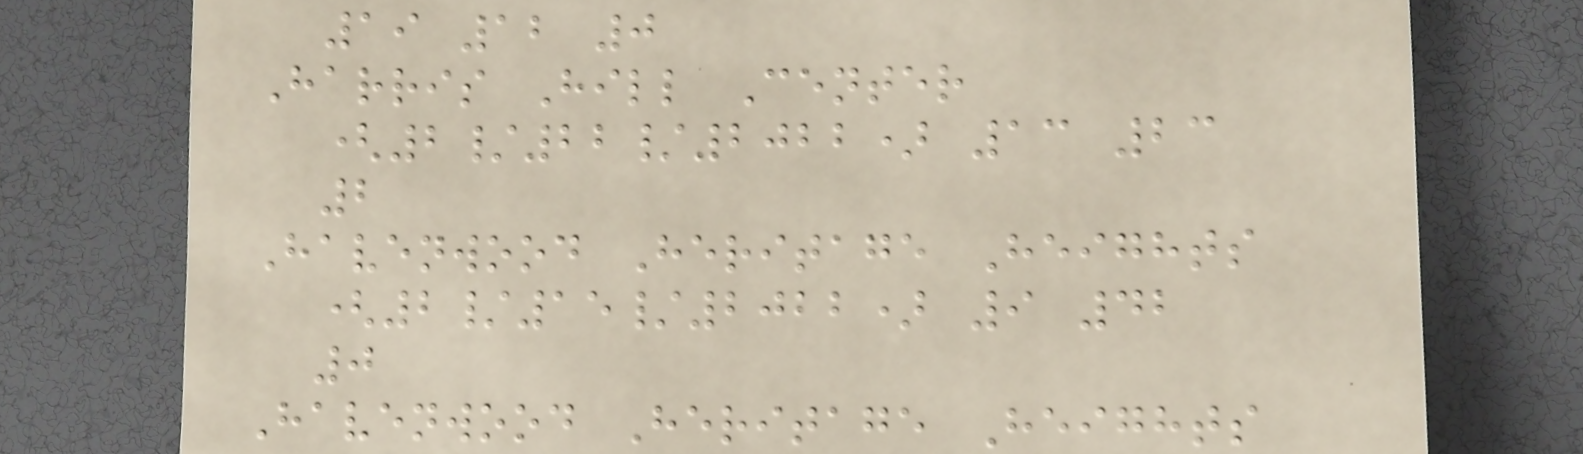19 12 0
Harris Hill Center
(2/22/2022) 13 23
2
Havenwood Heritage Heights
(2/15/2022) 9 42
0
Havenwood Heritage Heights
